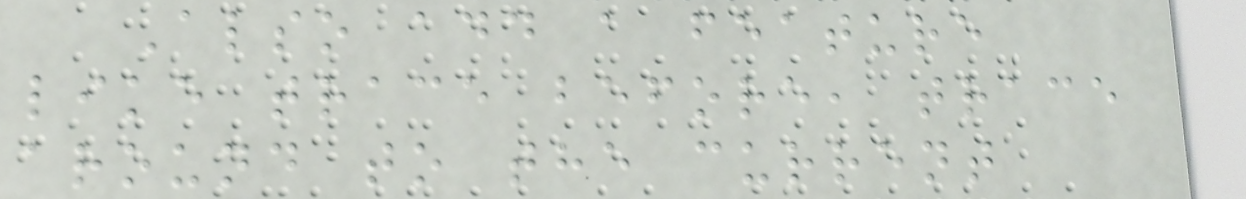Also add a feature
like trace before, trace
around to the current
